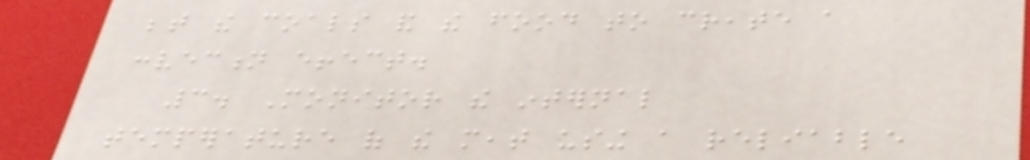between the coals and the food to create a
convection effect.
3. Monitor the internal
temperature of the meat using a reliable
